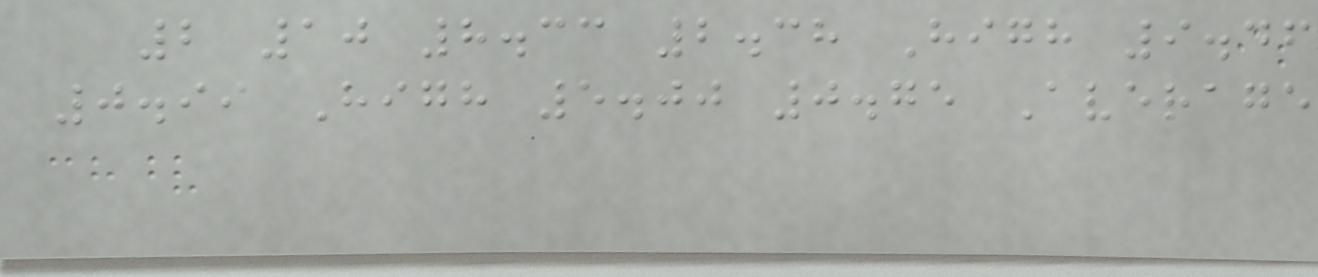2 10 8.33 2.38 High 9.46
0.99 High 5.00 0.75 Average
